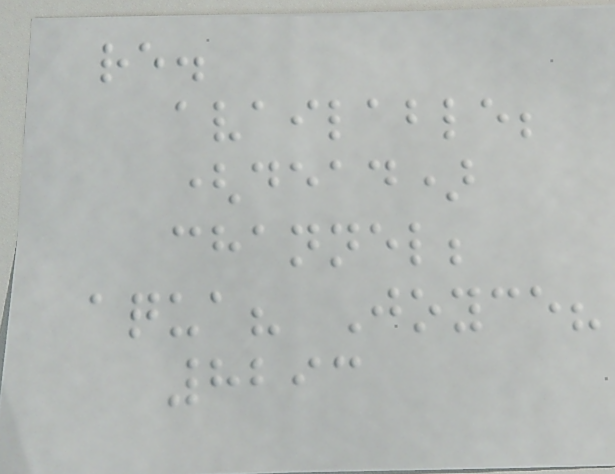re.
available;
(dead)
channel;
aqua? Joyce?
8293
